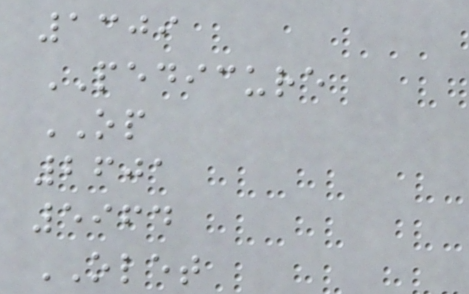1309
PEDICURE
OP
2601
5964
OLET
